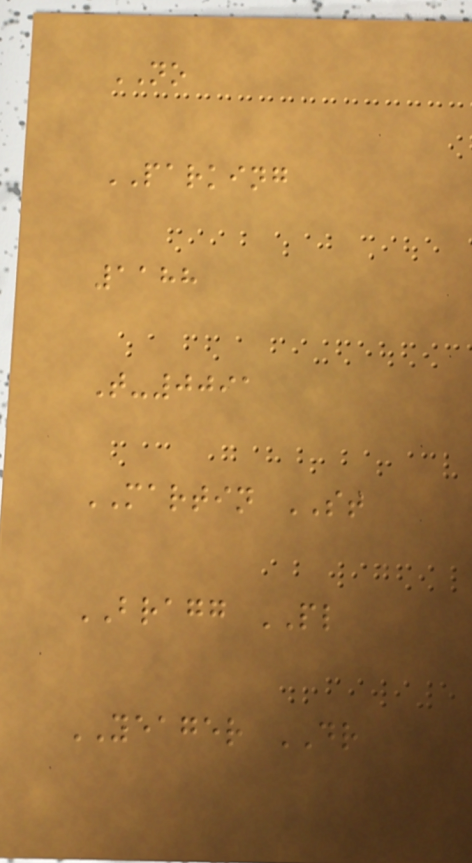NO
PARKING
1188
T-0091
MARTIN ST
BRAGG PL
YEAGER DR
